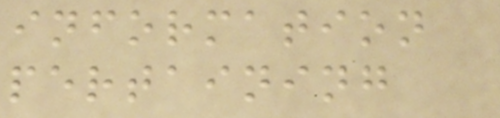information
pertaining
